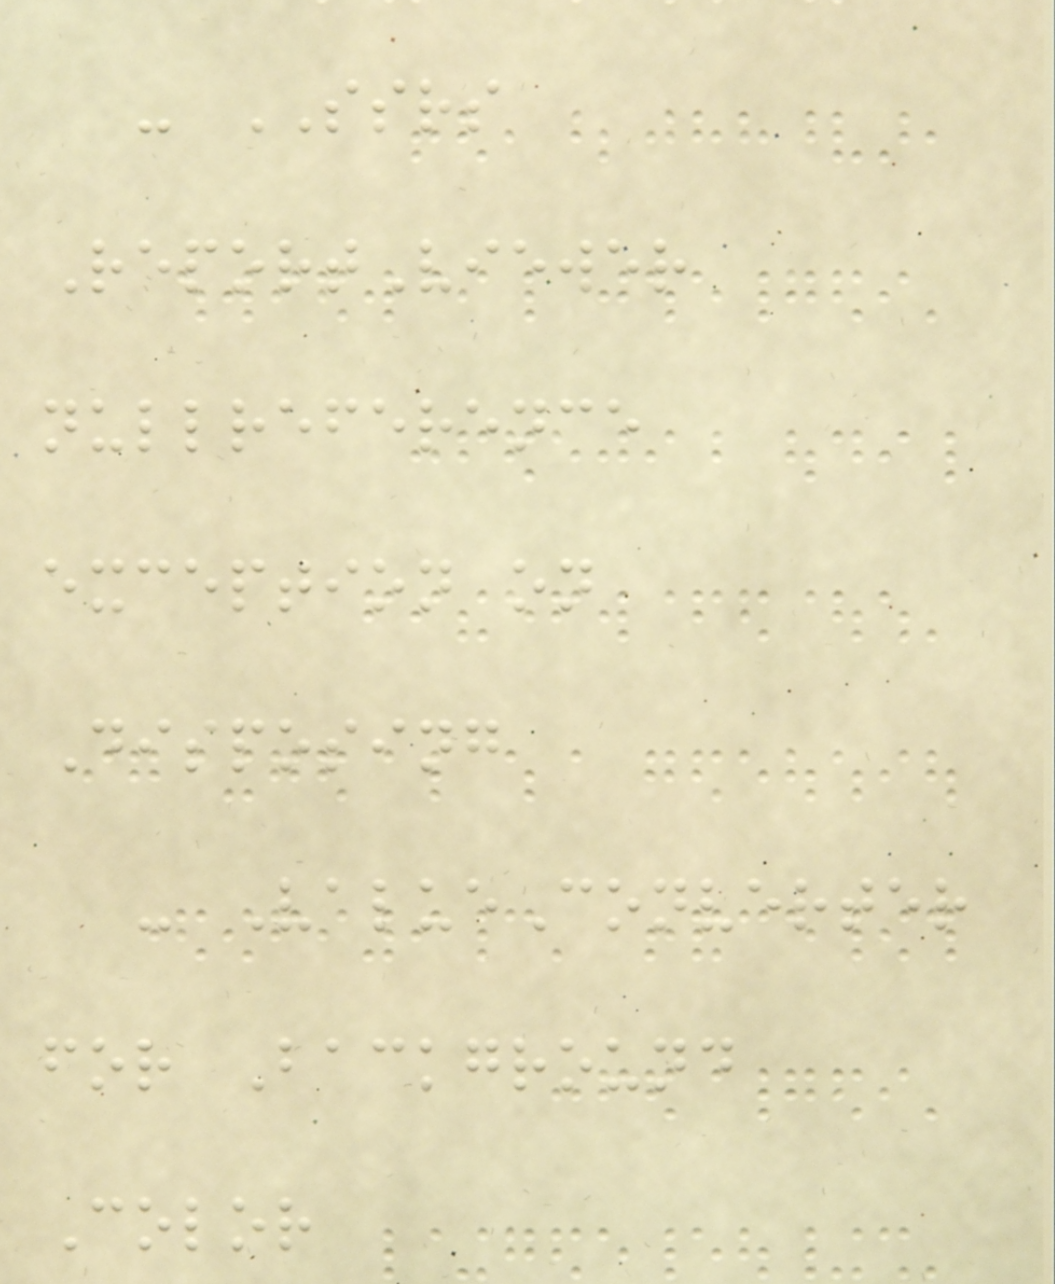- SSRS
ReportViewer
nullreference
exception on
Disposing
- ValueConverter
for Background
Color
